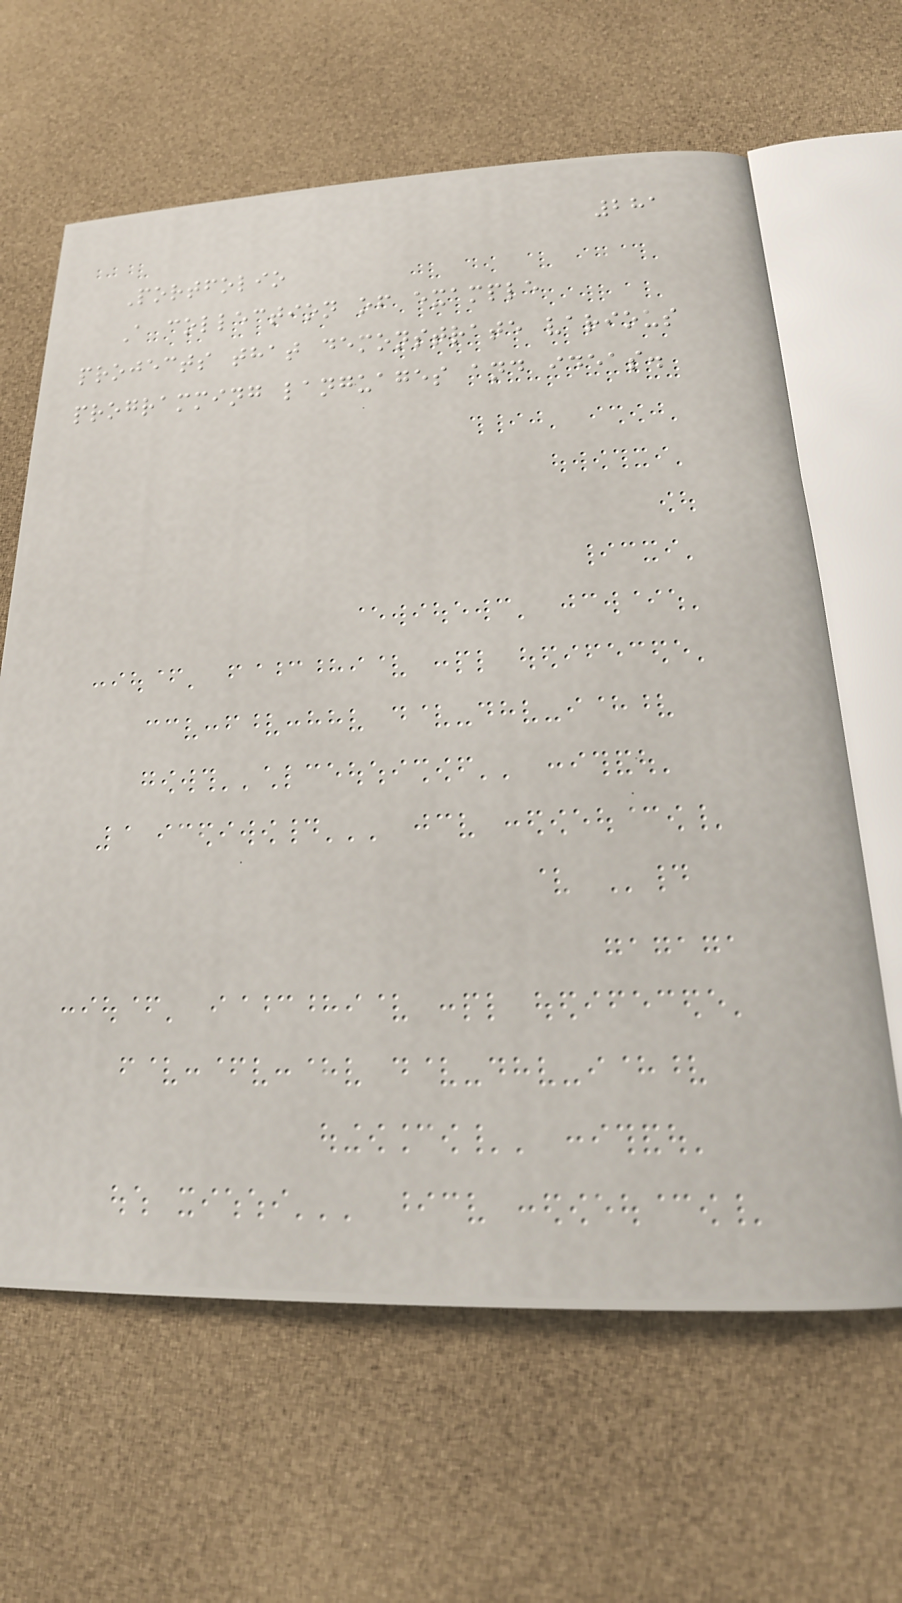281
Portfolio
A collection of example
projects that demonstrate various
programming languages and ideas.
